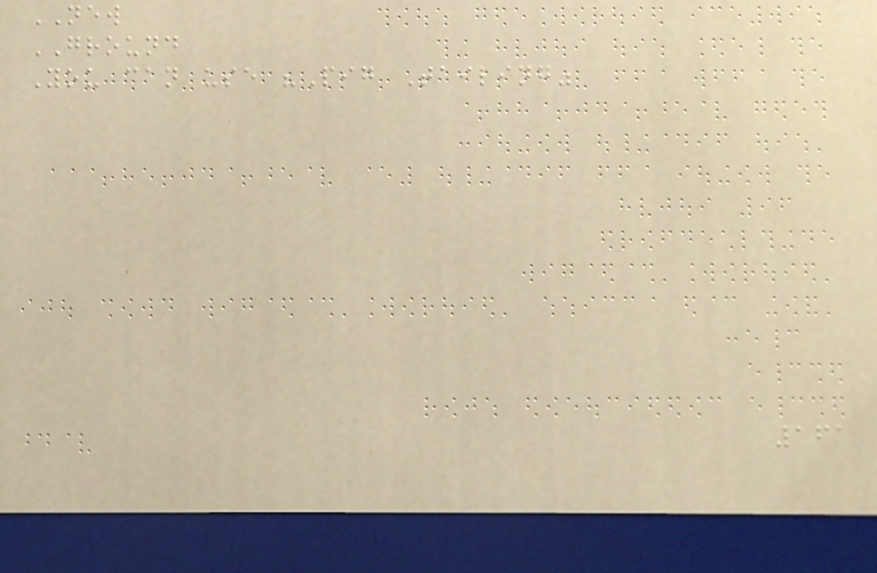NEW
GROUND
You can use "Pig Tailing"
161
